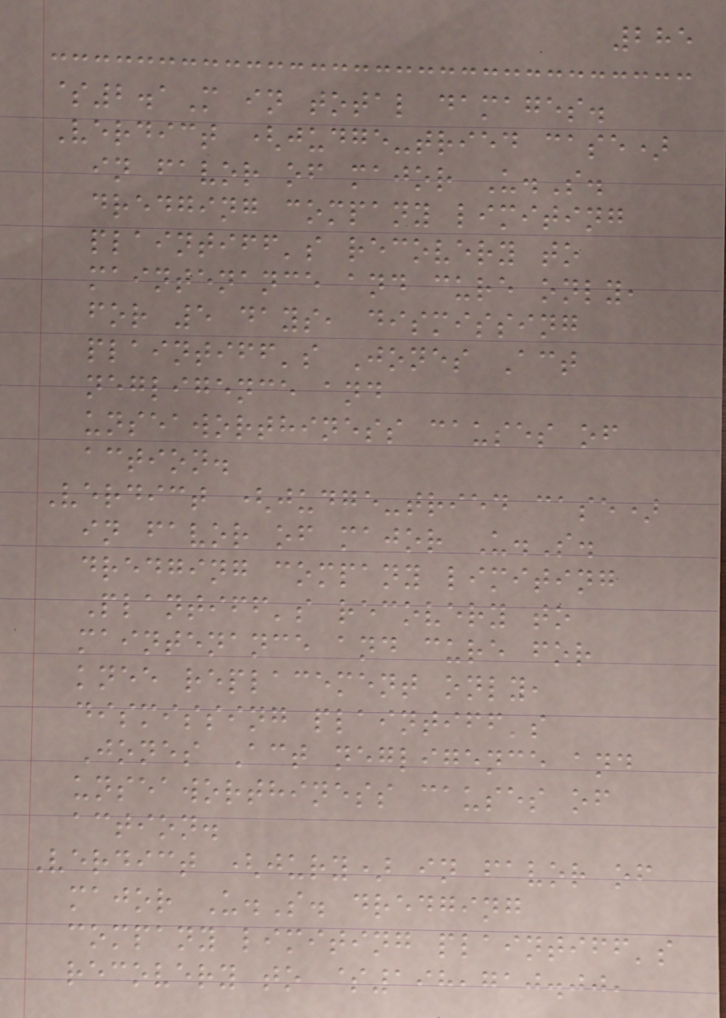285
$2.1M in total damages.
Verdict (judge-tried case)
in favor of major U.S.
dredging company limiting
plaintiff's recovery to
maintenance and cure only,
for 5 days, dismissing
plaintiff's Jones Act
negligence and
unseaworthiness causes of
action.
Verdict (judge-tried case)
in favor of major U.S.
dredging company limiting
Plantiff's recovery to
maintenance and cure for
knee replacement only,
dismissing plaintiff's
Jones Act negligence and
unseaworthiness causes of
action.
Verdict (jury) in favor of
major U.S. dredging
company limiting plaintiff's
recovery to $198,710.00,
